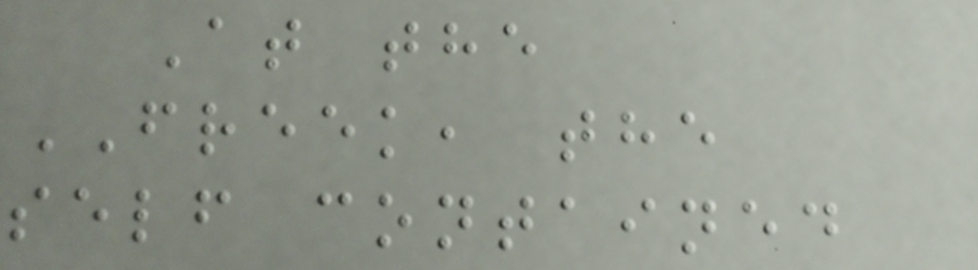At the
FREEK, the
self contained
